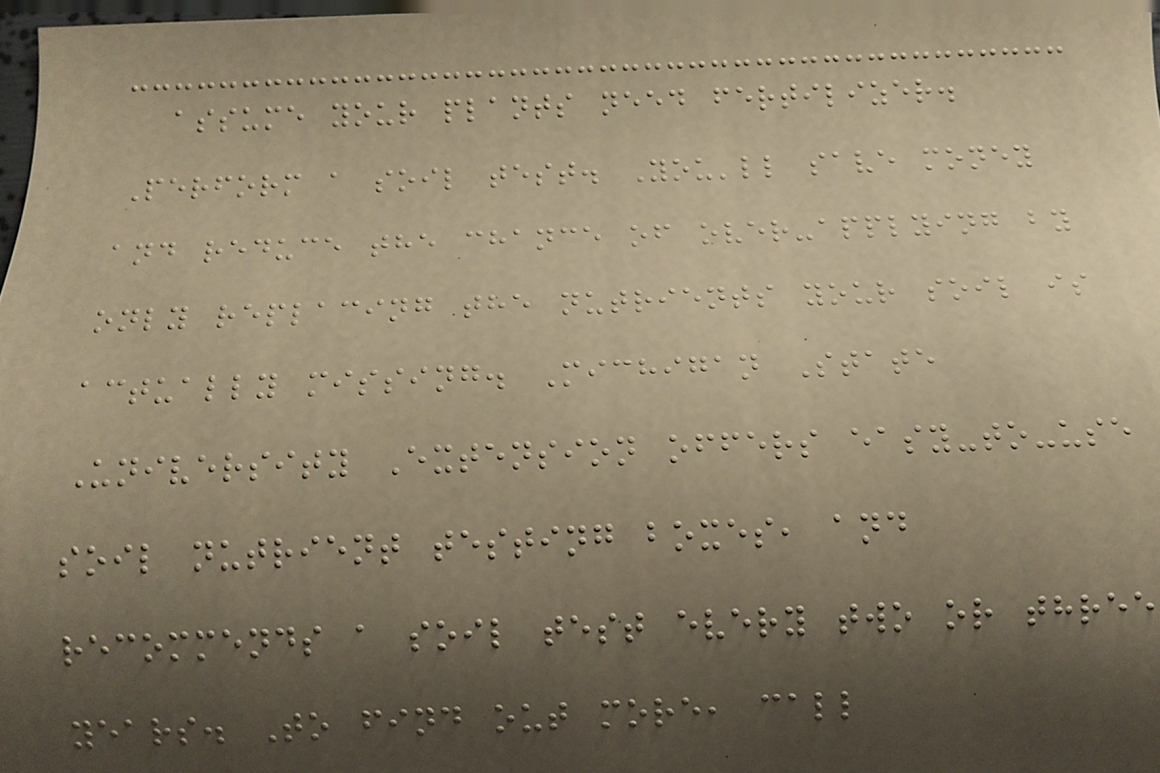assume your plants need fertilizer.
Perform a soil test. You'll save money
and reduce the chance of over-applying by
only replacing the nutrients your soil is
actually missing. Michigan State
University Extension offers easy-to-use
soil nutrient testing boxes, and
recommends a soil test every two or three
years. To find out more, call
